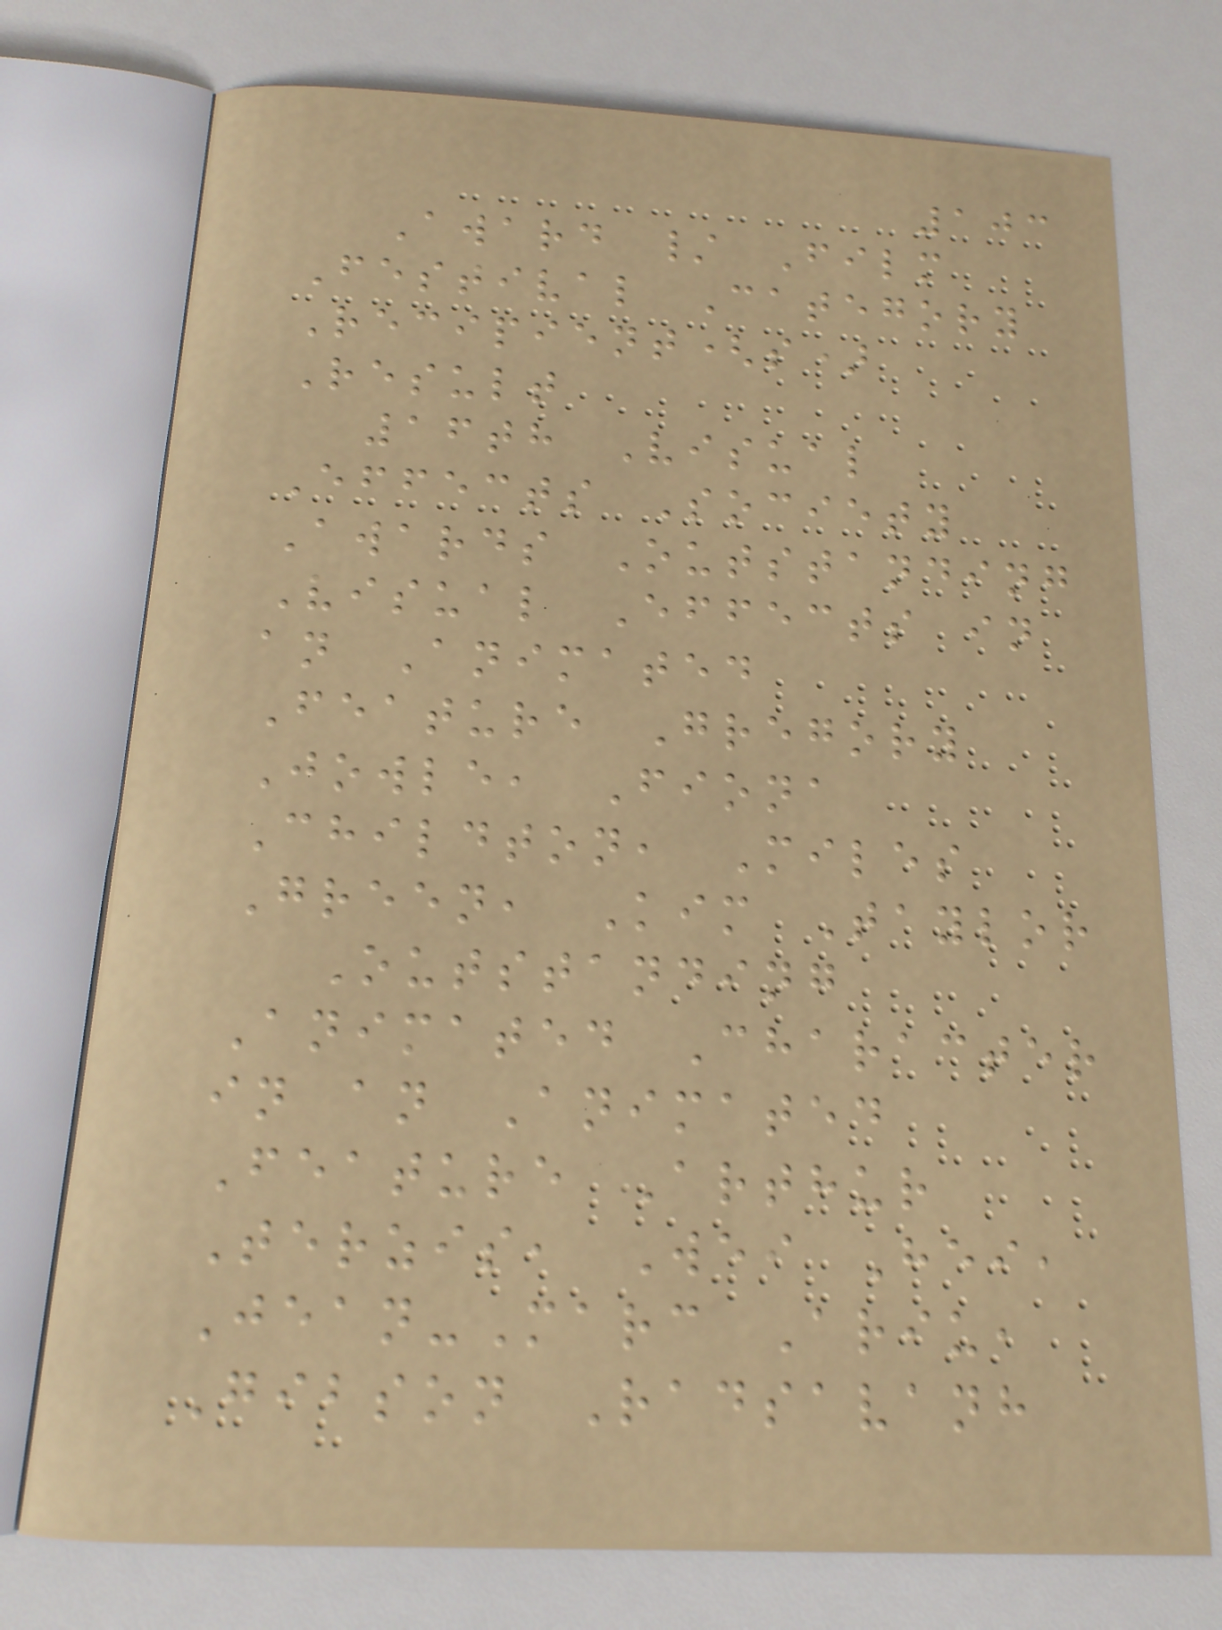103
Award / Film
Festival Category
Recipient(s)
Result
16th Visual
Effects Society
Awards Outstanding
Visual Effects in
an Animated
Feature Gregory
Jowle, Fiona
Childton, Miles
Green, Kim Taylor
Outstanding
Animated Character
in an Animated
Feature Arthur
Terzis, Wei Hei,
Jean-Marc Ariu,
Gibson Radsavanh
